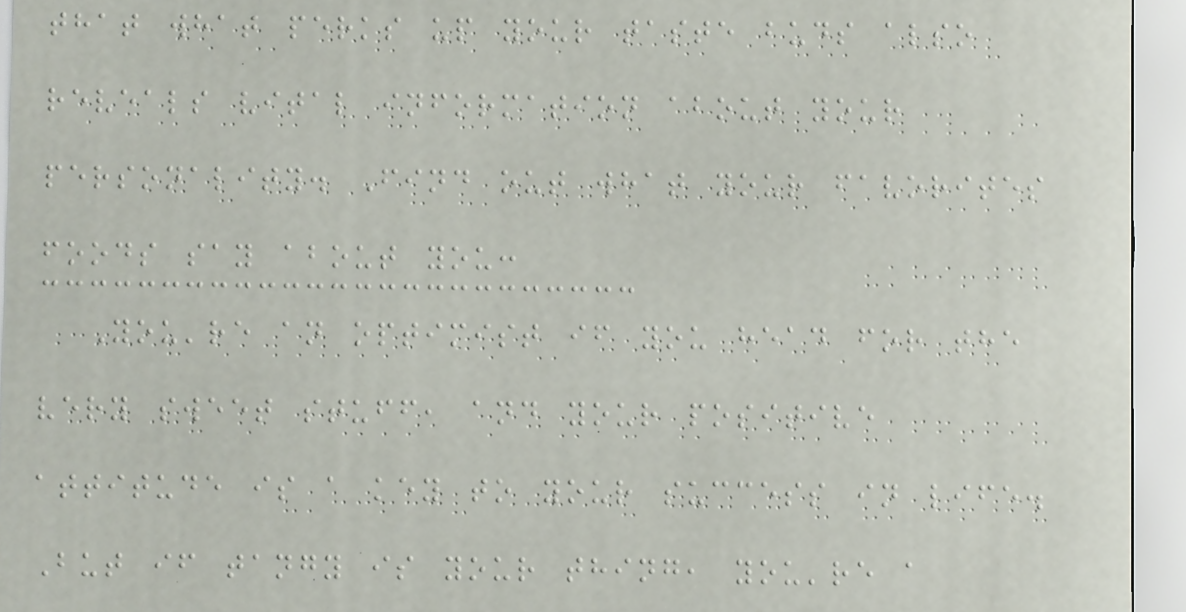that what perks up your taste buds also
reveals vital information about your
personality. Find out what your favorites
foods say about you:
You're an optimist if you head for the
very sweet stuff, and your positive
attitude is a key to your success in life.
But if tangy is your thing, you're a
